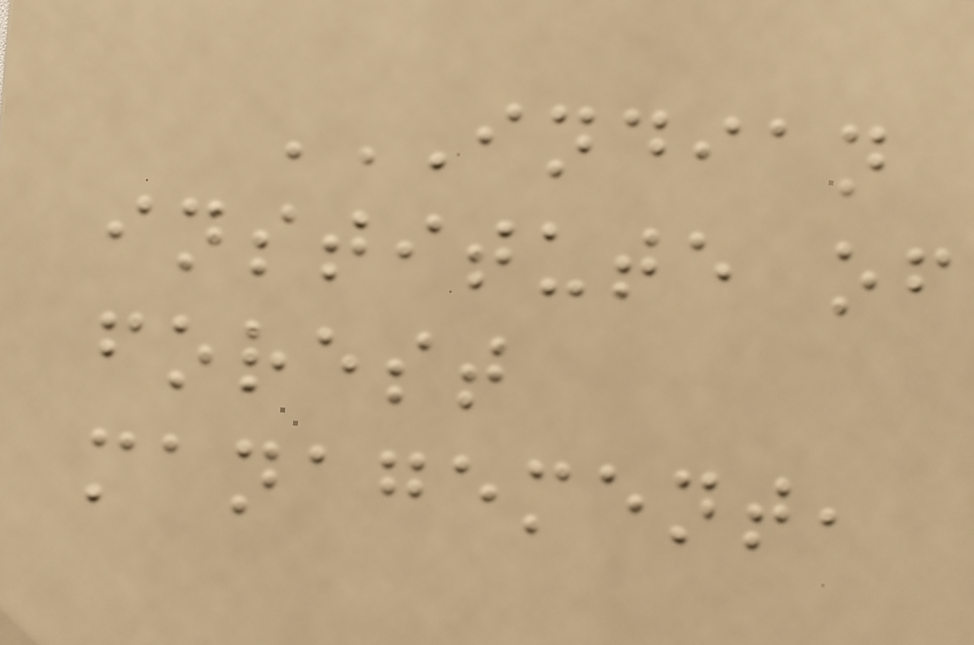INDIAN
INSTITUTE OF
FOREST
MANAGEMENT,
